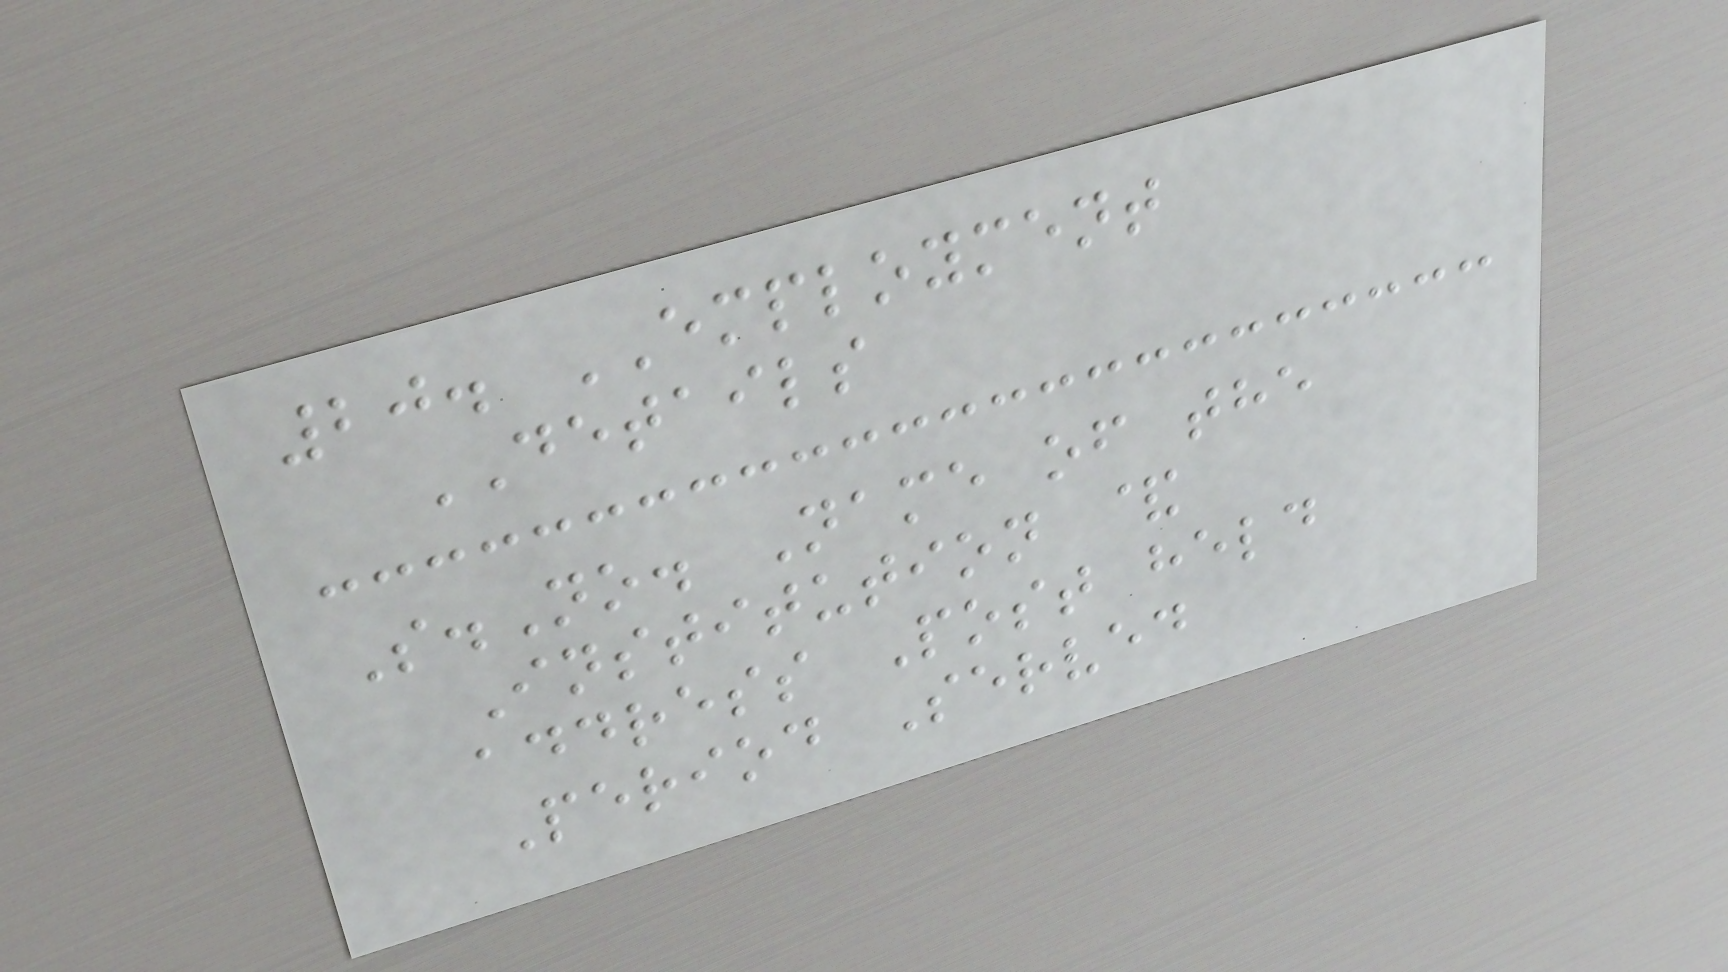20. EMPLOYMENT
DETAILS
S.No. Name of the
Institution &
address Post held
Period Served
